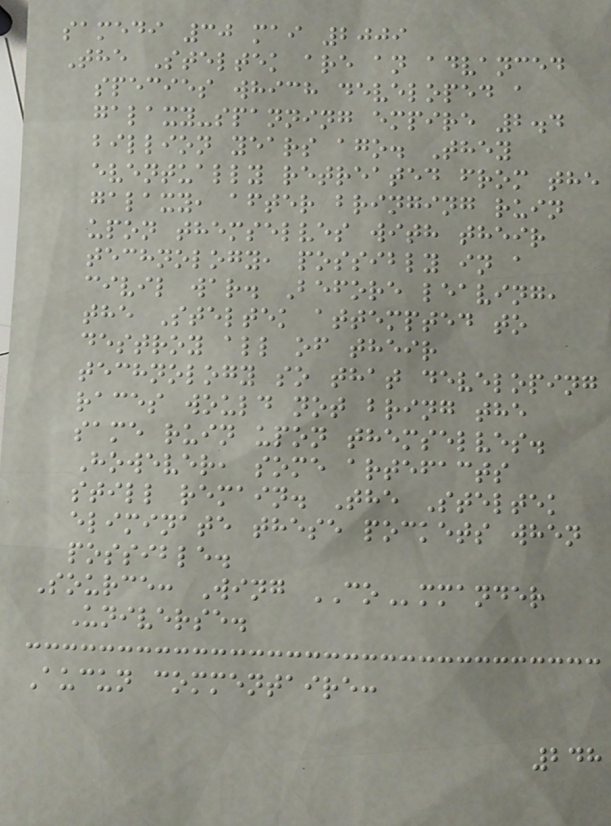samedi 30 mai 2009
The Steltek are an advanced
species which developed a
galaxy-spanning empire 2.4
billion years ago. They
eventually retreated from the
galaxy, after bringing ruin
upon themselves with their
technology, possibly in a
civil war. Before leaving,
the Steltek attempted to
destroy all of their
technology so that developing
races would not bring the
same ruin upon themselves.
However, some artefacts
still remain. The Steltek
eliminate these pockets when
possible.
Source: Wing COmmander
Universe.
Aucun commentaire:
248
